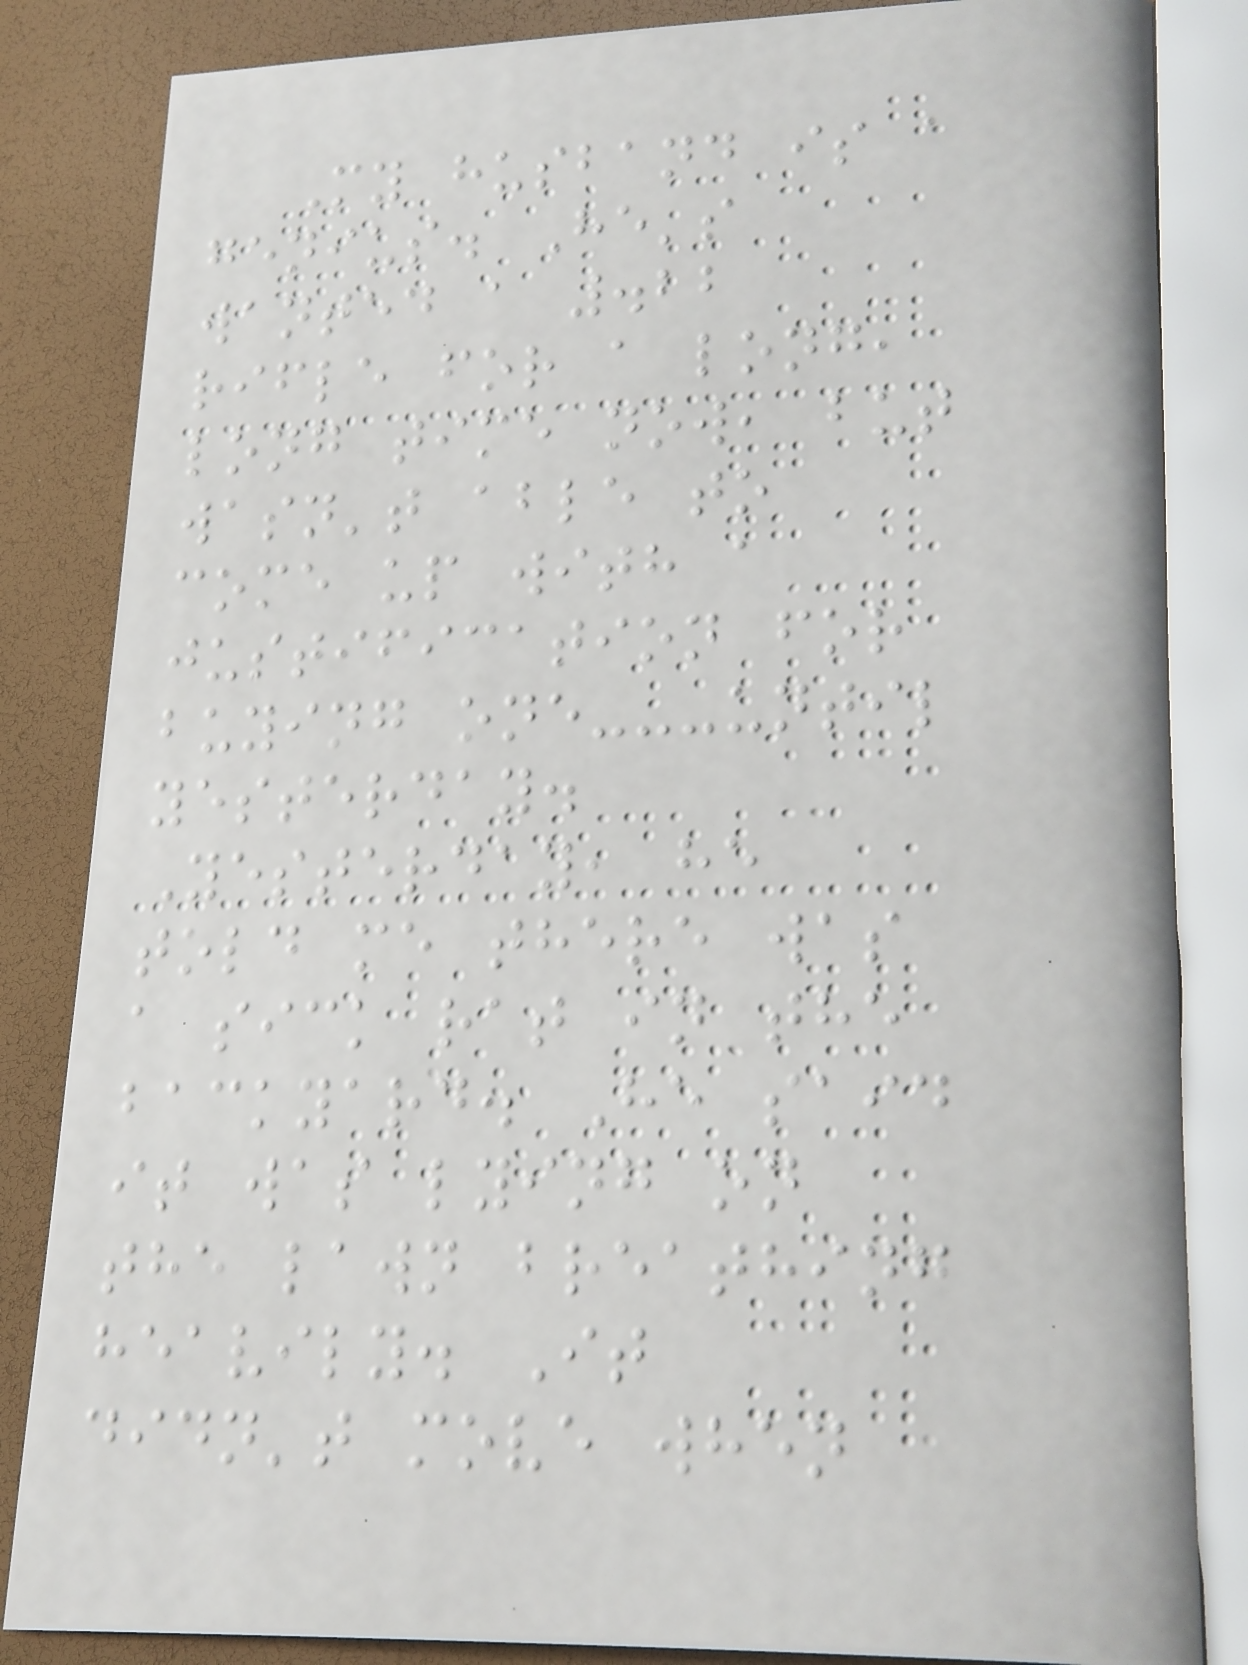My husband is a
genius. He's
wanted a .22
rifle for a long,
long time now, but
wasn't able to
come up with a
justification for
buying one---until
yesterday.
Yesterday, he
told me there was
a sick rat in the
backyard. He said
it was lying on
the lawn breathing
heavily. It
didn't move when
